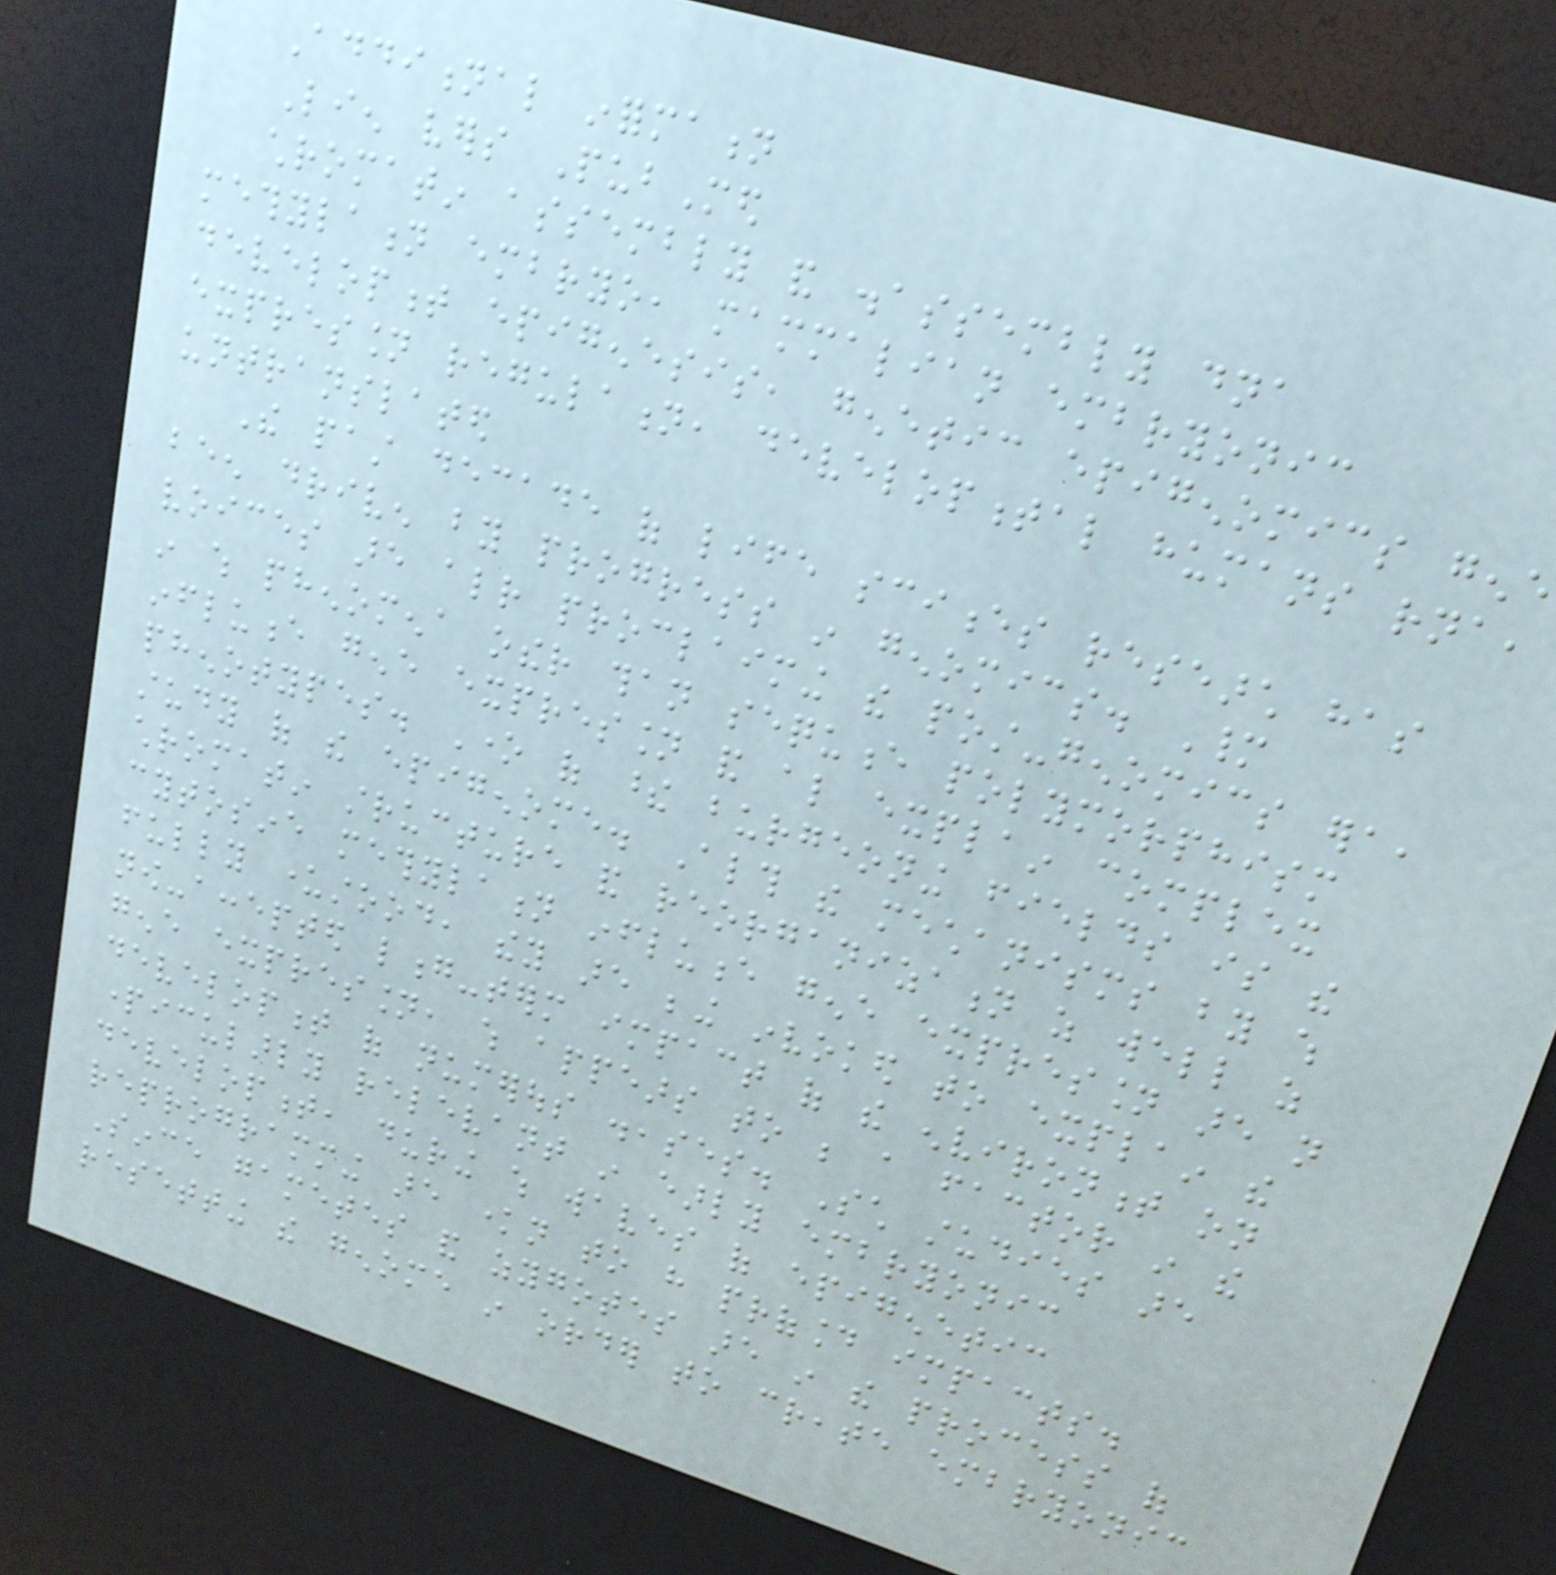Additional information
Lien vers PubMed
chromatin assembly and disassembly dna
methylation embryo, mammalian embryonic
development epigenesis, genetic epigenomics gene
expression regulation, developmental humans rna,
untranslated
The past decade of life sciences research has
been driven by progress in genomics. Many
voices are already proclaiming the post-genomics era,
in which phenomena other than sequence polymorphism
influence gene expression and also explain complex
phenotypes. One of these burgeoning fields is the
study of the epigenome. Although the mechanisms by which
chromatin structure and reorganization as well as
cytosine methylation influence gene expression are not
fully understood, they are being invoked to explain the
now-accepted long-term impact of the environment on
gene expression, which appears to be a factor in the
development of numerous diseases. Such studies are
particularly relevant in early embryonic
development, during which waves of epigenetic
reprogramming are known to have profound impacts.
Since gametes and zygotes are in the process of
resetting the genome in order to create embryonic
